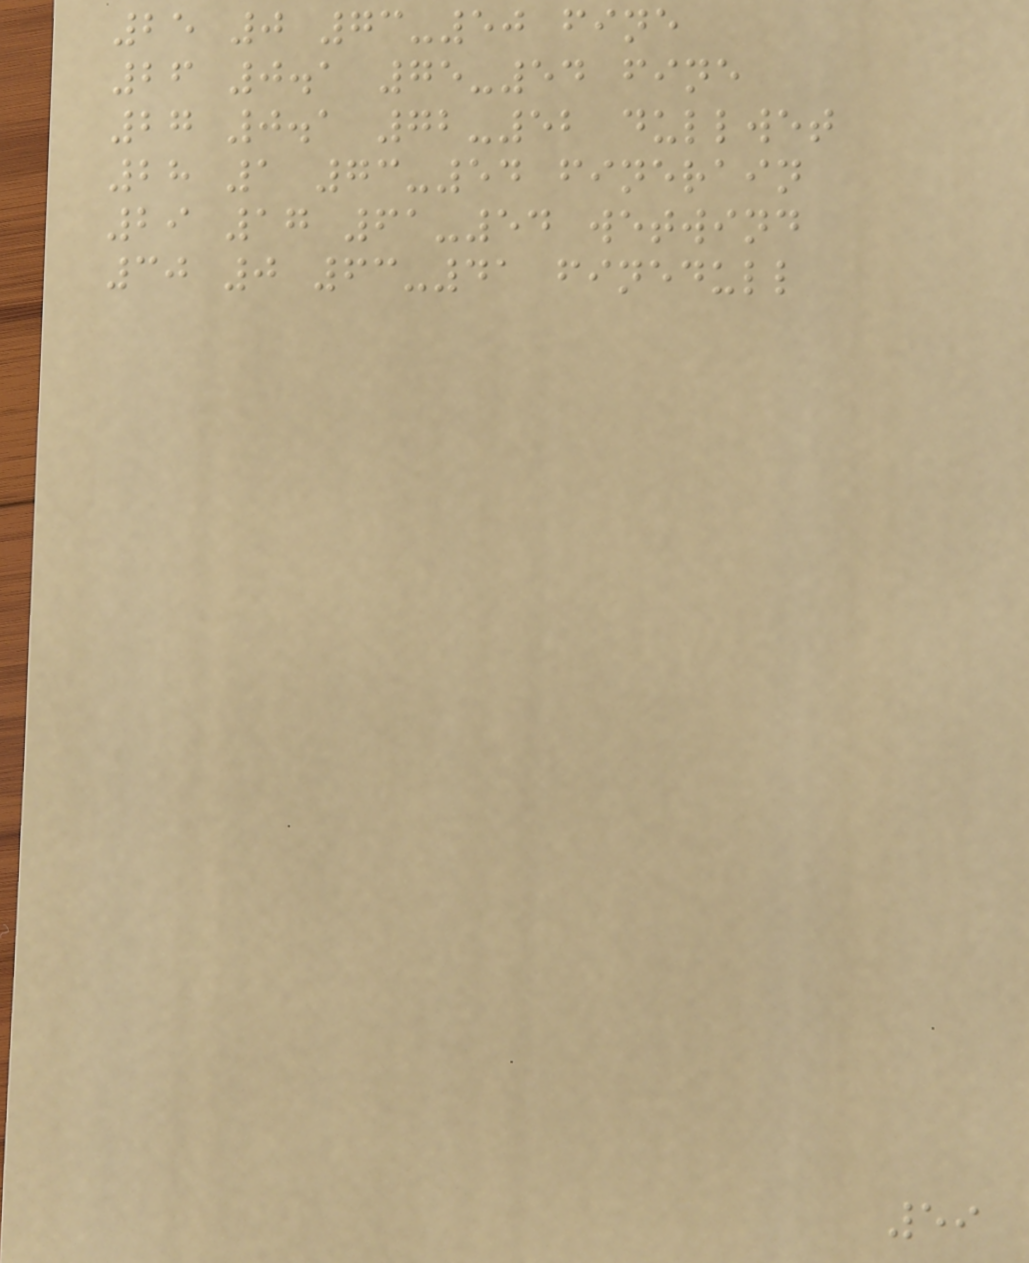25 0 73-50 fine
26 0.1 75-54 fine
27 0.1 72-52 dullwet
28 1 73-54 finerain
29 17 61-54 wetwind
30 0 63-41 finedull
59
